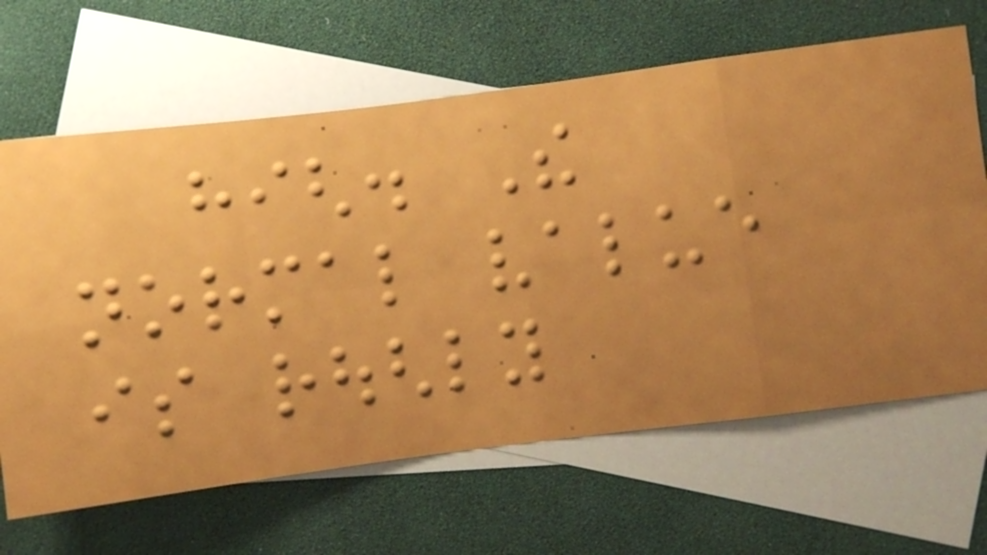high. The
normal value
is roughly
